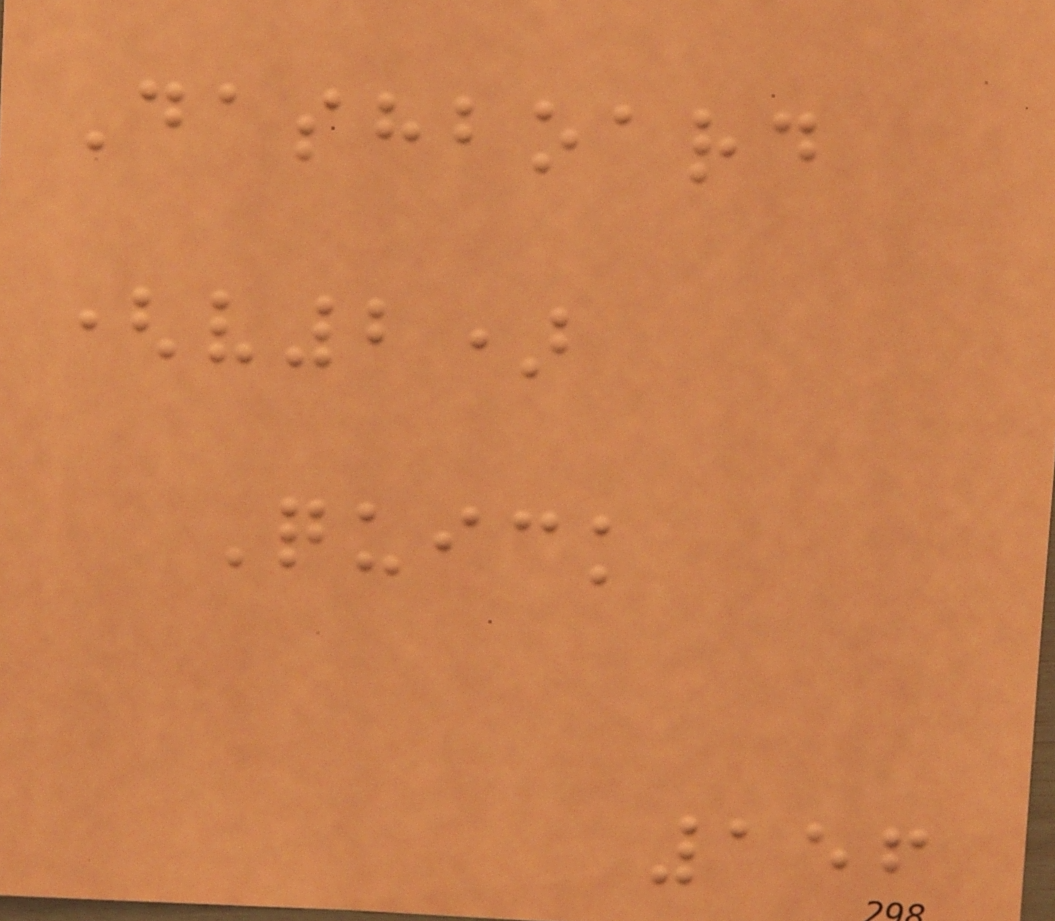Dashboard
(v2)
Quick
156
